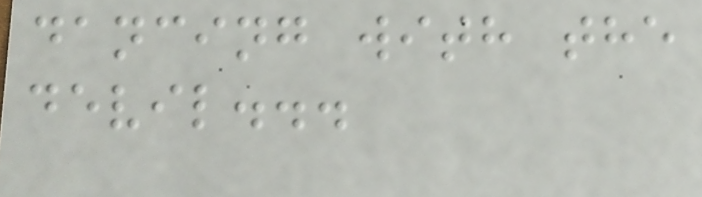dancing with the
devil...
